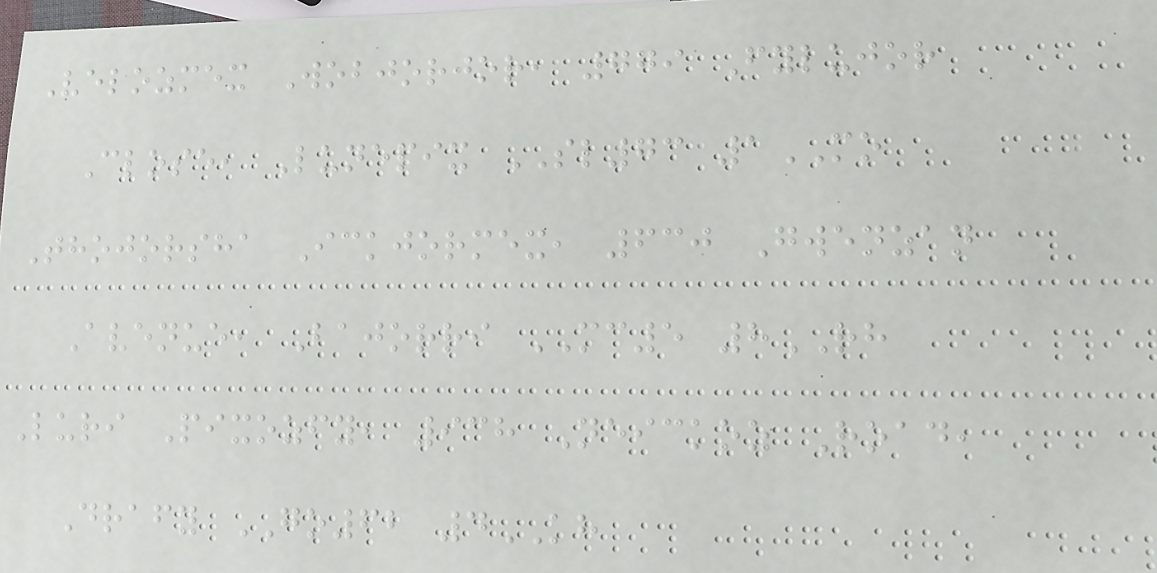Velozmex Wobjorjor, 779 Fylujor
Close, Lunepix SL73 1MO
Thojorsha Ickjormex, 630 Gwenzan
Avenue, Bajorri MC5 8RH
Luri Pixozfy, 938 Neickoz Road,
Drafy GO62 4KH
